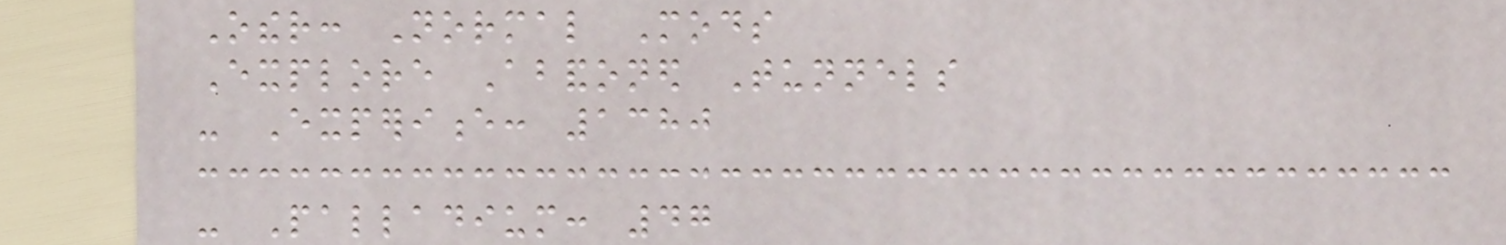Other: Normal Mods
Explore Abandoned Tunnels
- Experience: 1380
- Palladium: 47
